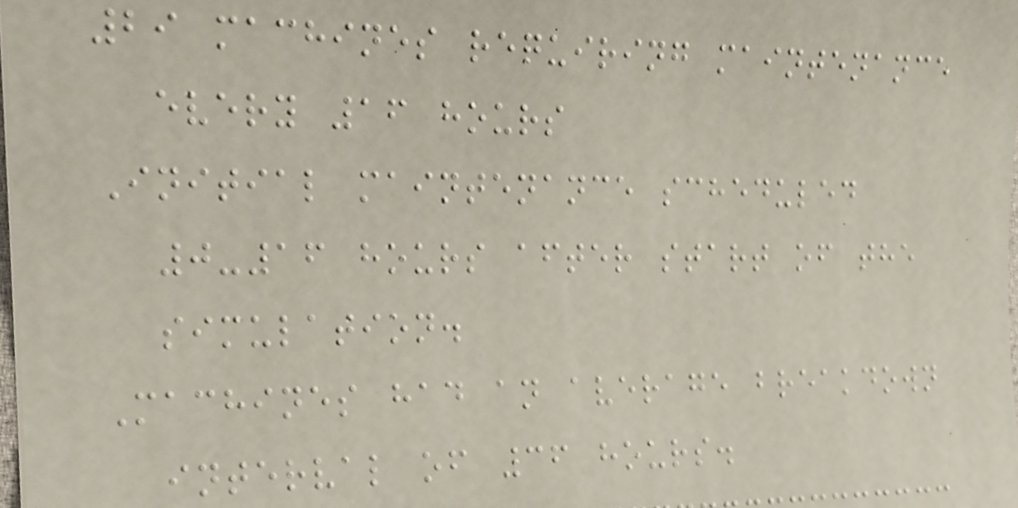29 machines requiring maintenance
every 16 hours
Initial maintenance scheduled
0-16 hours after start of the
simulation.
Machines had an average breakdown
interval of 36 hours.
